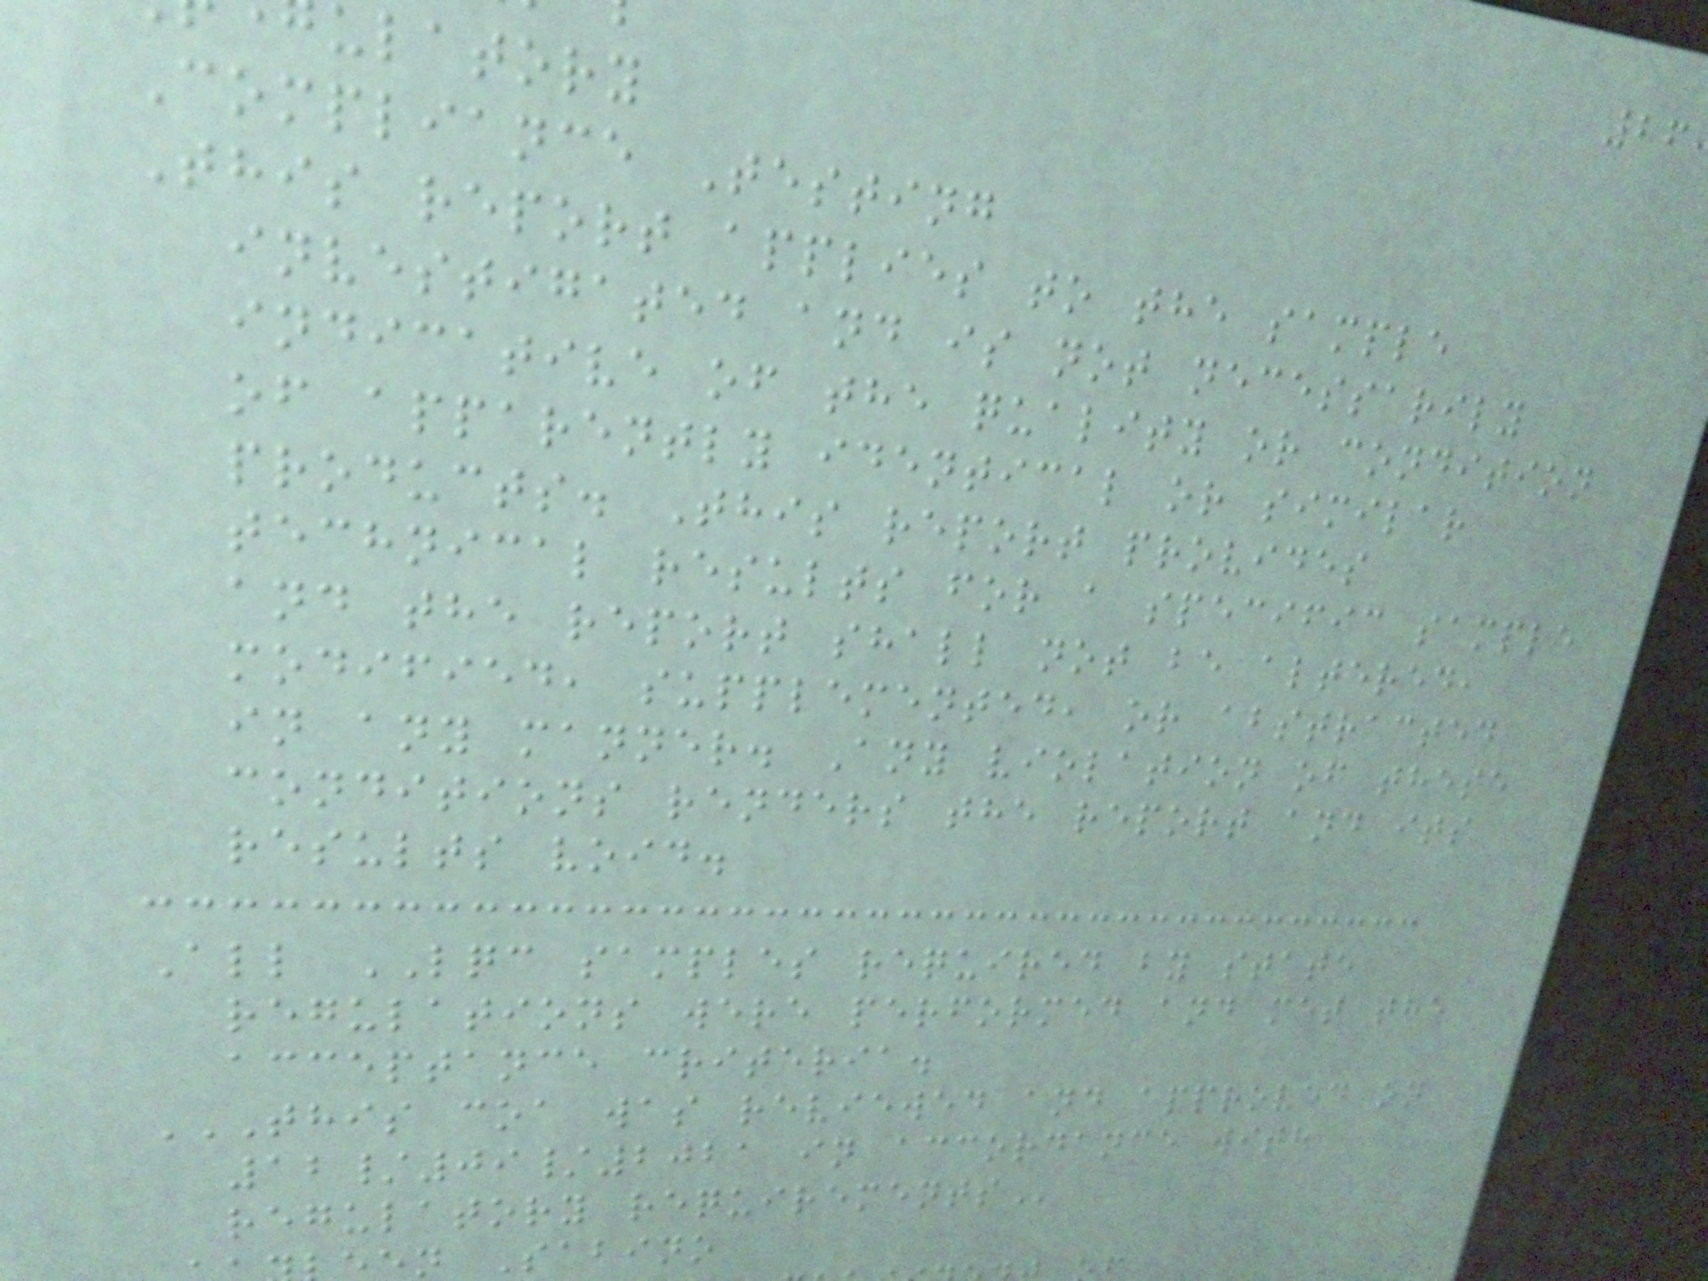ulatory
Compliance Testing
This report applies to the sample
investigated and is not necessarily
indicative of the quality or condition
of apparently identical or similar
products. This report provides
technical results for a specific sample
and the report shall not be altered,
modified, supplemented, or abstracted
in any manner. Any violation of these
conditions renders the report and its
results void.
All LQC samples required by state
regulations were performed and met the
acceptance criteria.
THIS COA WAS REVIEWED AND APPROVED ON
12/09/2021 in accordance with
regulatory
n Sabino
